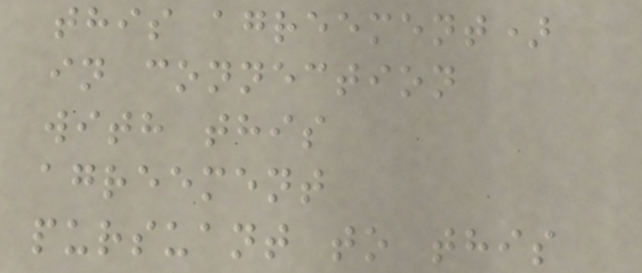this agreement)
in connection
with this
agreement
pursuant to this
